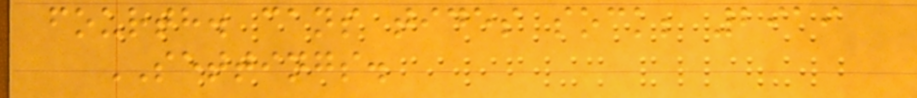fourth. cans tides sock; 2919
SETTINGS.
